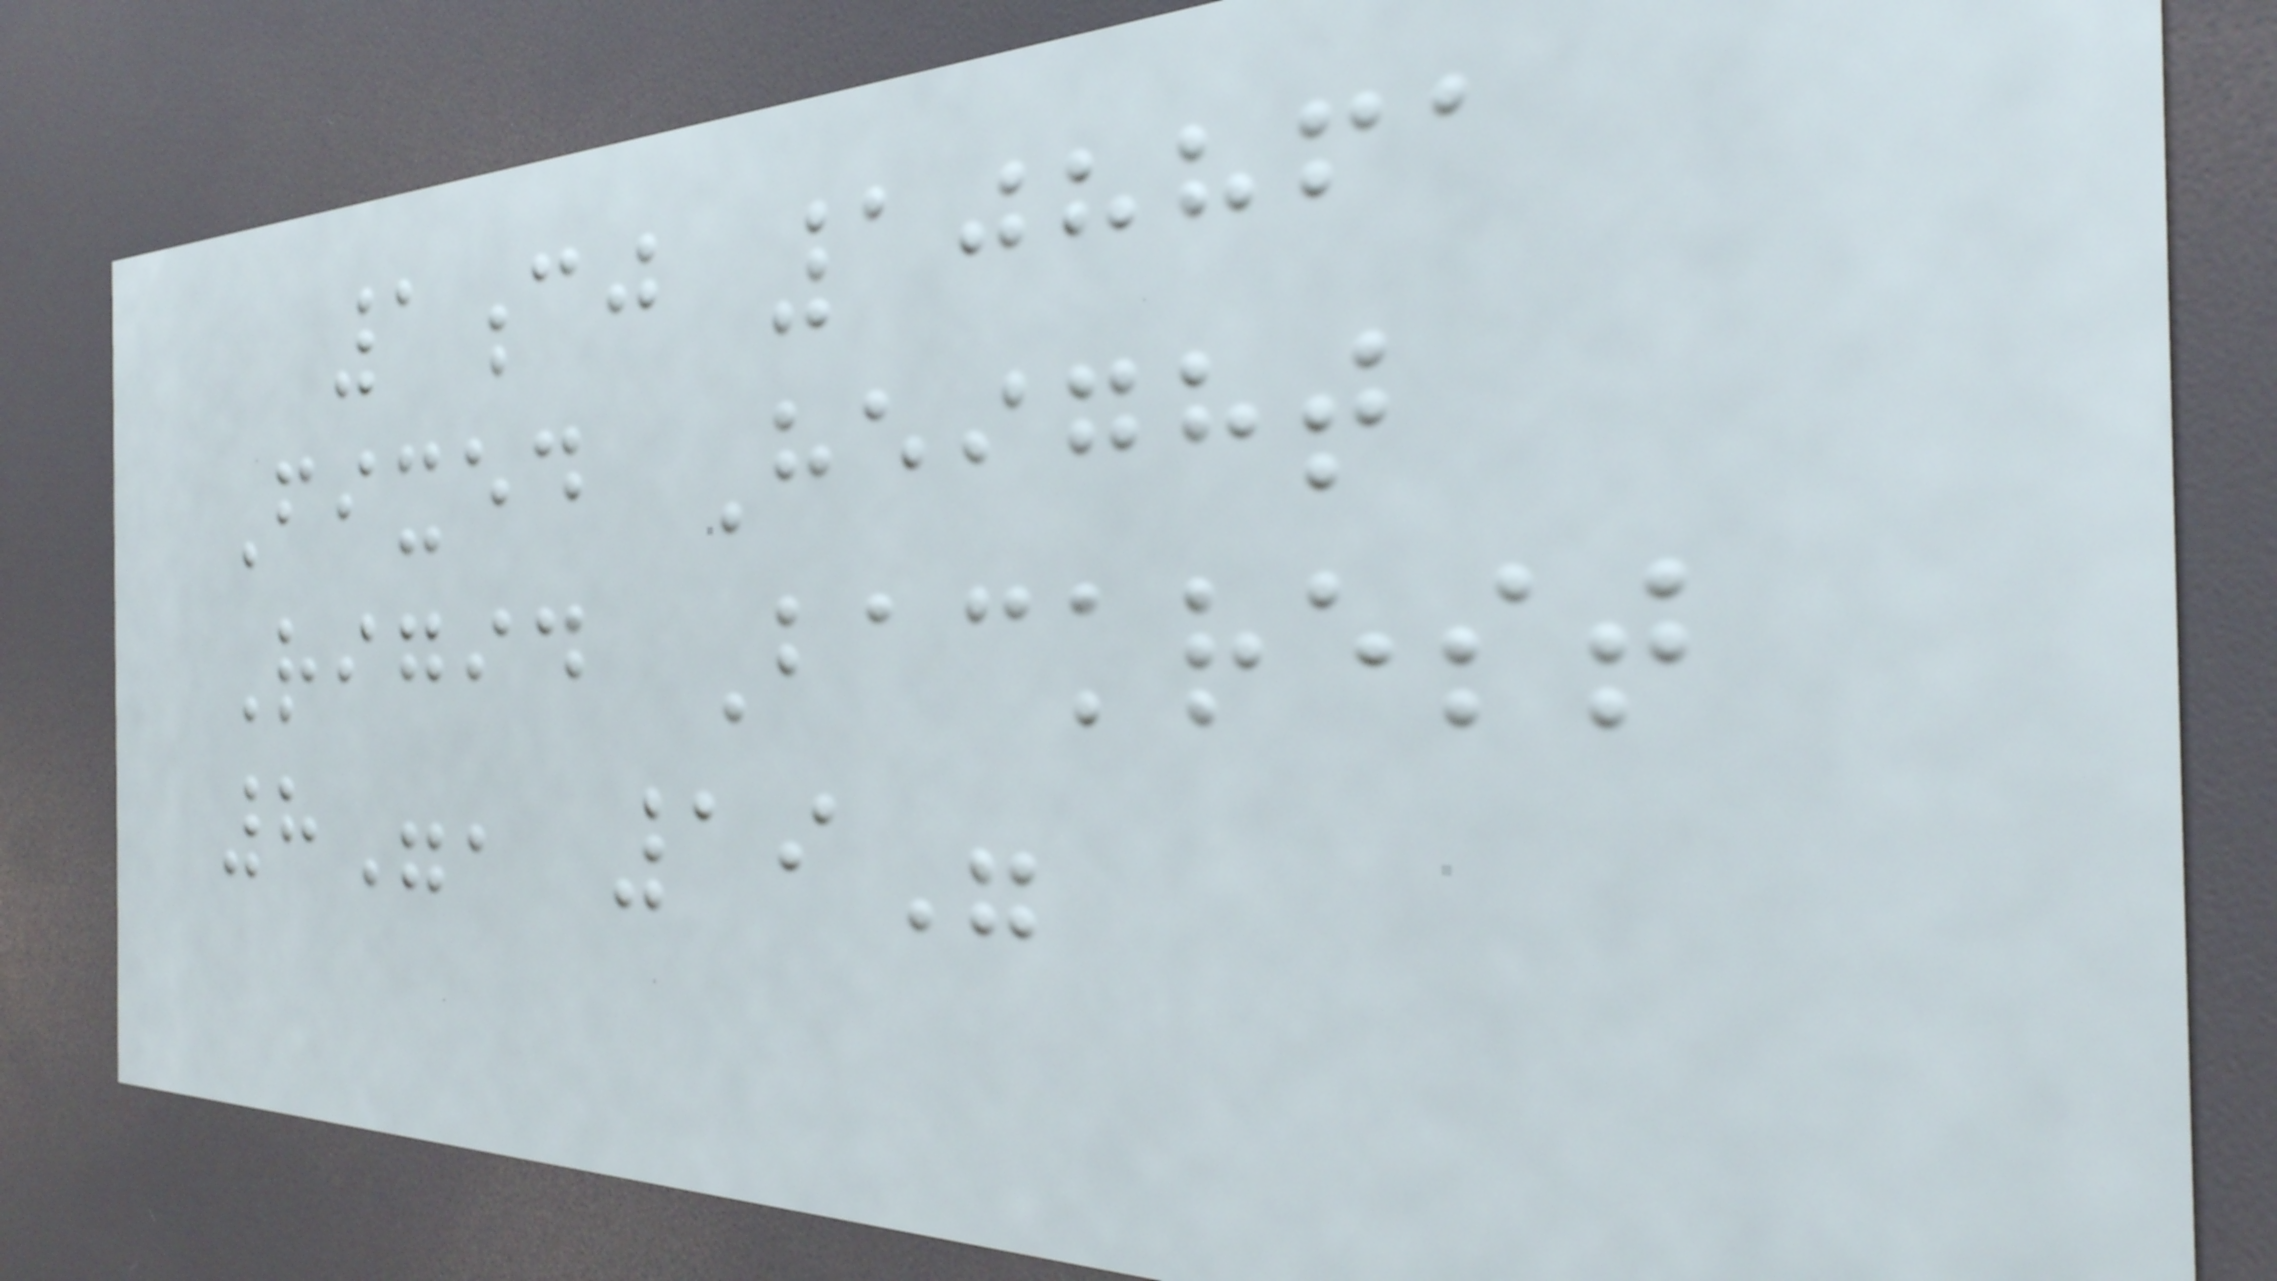1cj 108861
Fixed Height
Rigid Backrest
8", 19"
